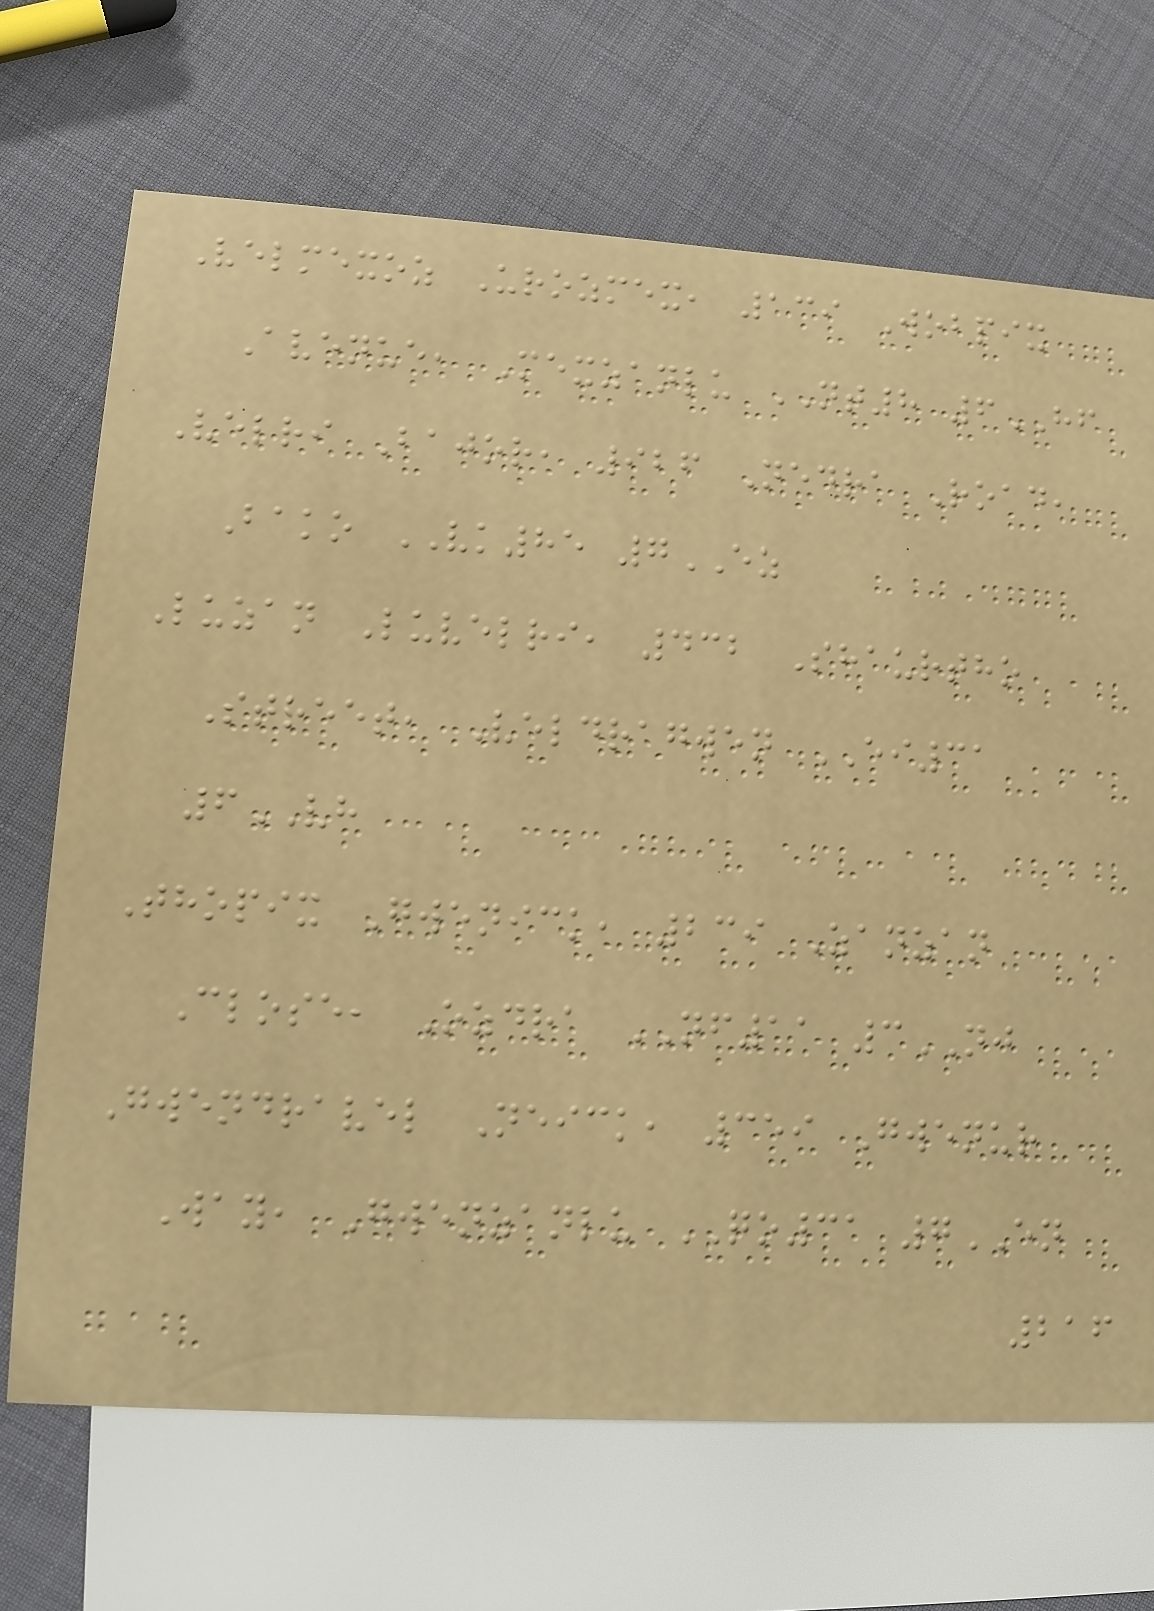Velmexoz Urozmex, 139 Wobpix
Avenue, Mexzanlu NT8 6HF
Velri Bajor, 926 Nedra Road,
Bako VK85 7EZ
Luzan Luvelri, 432 Shaurtho
Street, Veldragwen EI31
6VH
Thopix Gwenick, 239 Zanzan
Close, Ozdra NF11 3NJ
Gwendravel Neick, 359 Gwenur
Way, Gwenzanlu QO31 7EN
216
